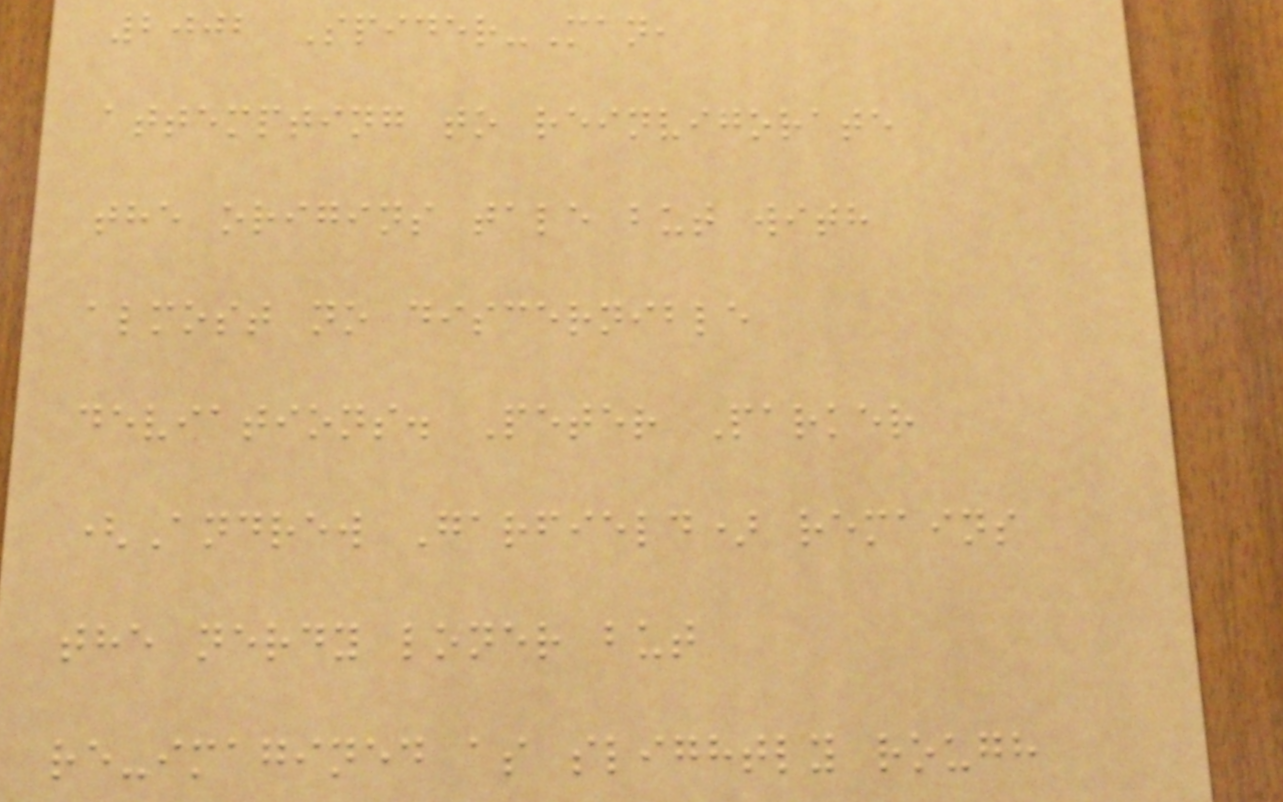2002 Spider-Man,
attempting to reinvigorate
the origins tale but with
almost no discernible
deviations. Peter Parker
(Andrew Garfield) remains
the nerdy loner but
re-imagined as slightly rough
